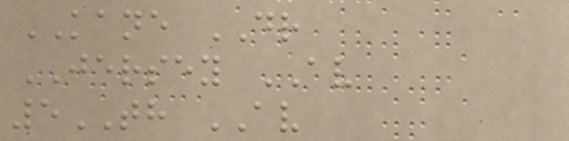KANE DR
JERSEY AV
5TH AV
